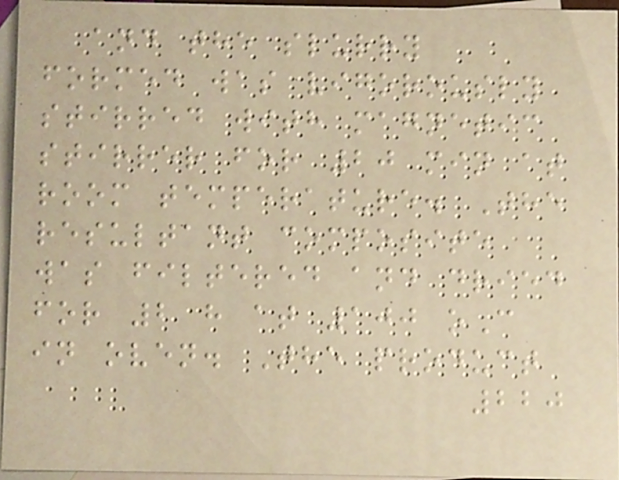and the slurry
formed was vigorously
stirred with magnetic
stirrer for 20 min at
room temperature. The
resultant composite
was filtered and dried
for 2 h at 100 oC
in oven. The product
220
